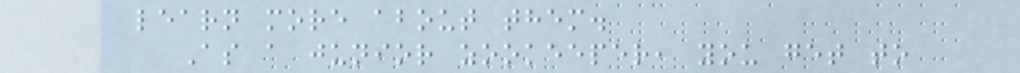learn more about them.
As a junior zookeeper, you get to
